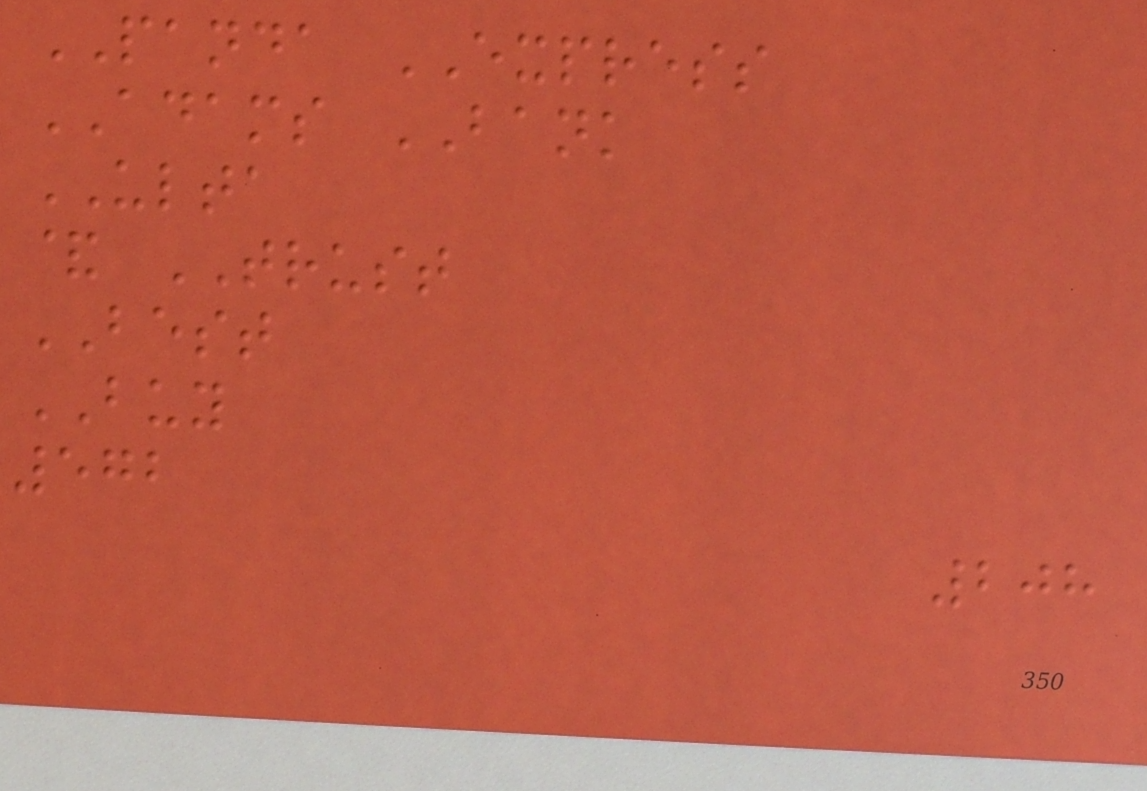PANDA EXPRESS
ADAMS BANK
ULTA
& TRUST
BEST
BUY
572
208
